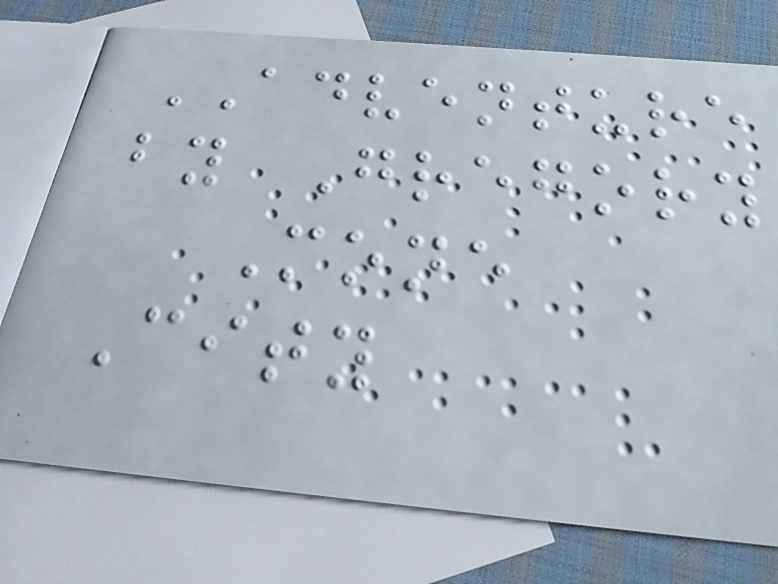ADVENTURE
by Gregory
Mone
City
